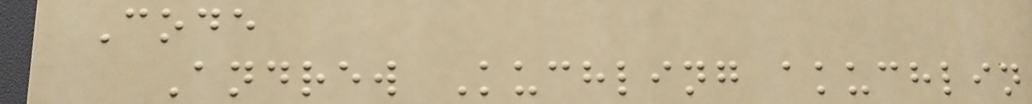Code
Andrew Kuchling akuchlin
